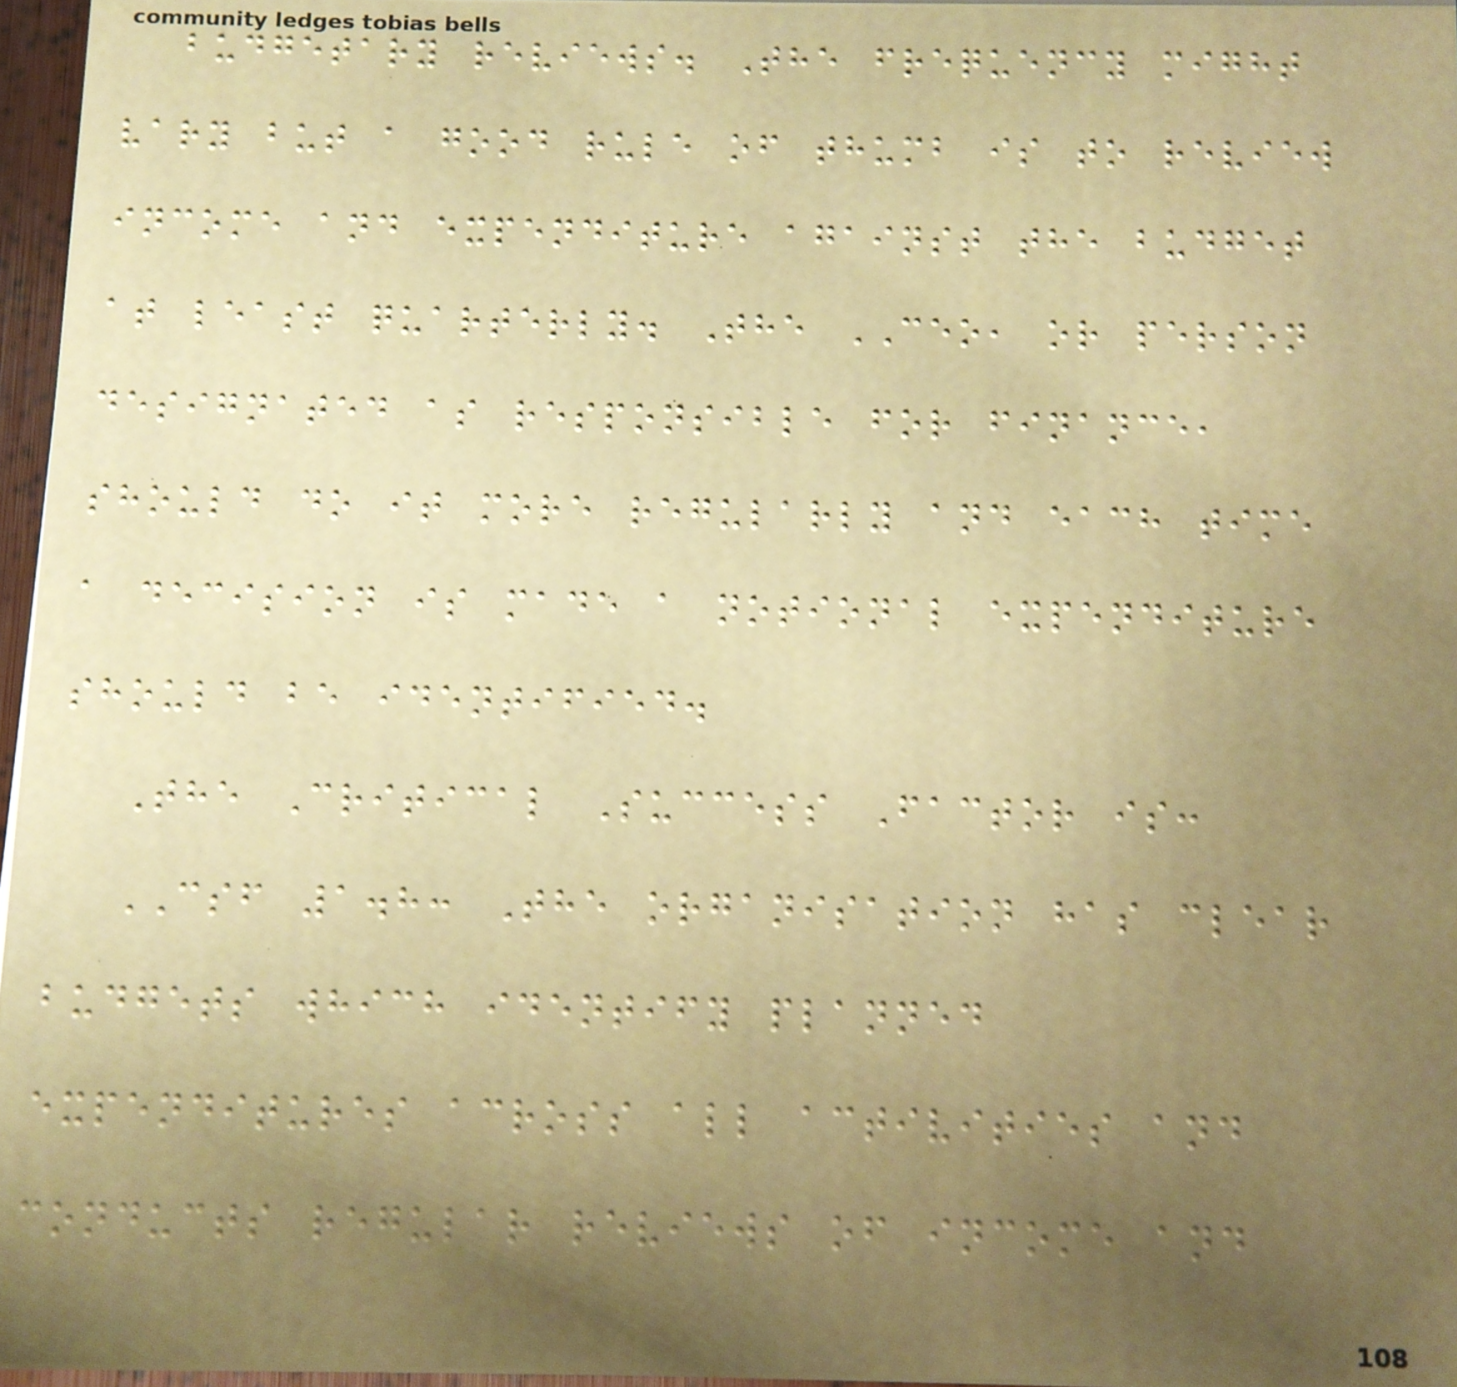budgetary reviews. The frequency might
vary but a good rule of thumb is to review
income and expenditure against the budget
at least quarterly. The CEO, or person
designated as responsible for finance,
should do it more regularly and each time
a decision is made a notional expenditure
should be identified.
The Critical Success Factor is:
CSF 1.8: The organisation has clear
budgets which identify planned
expenditures across all activities and
conducts regular reviews of income and
